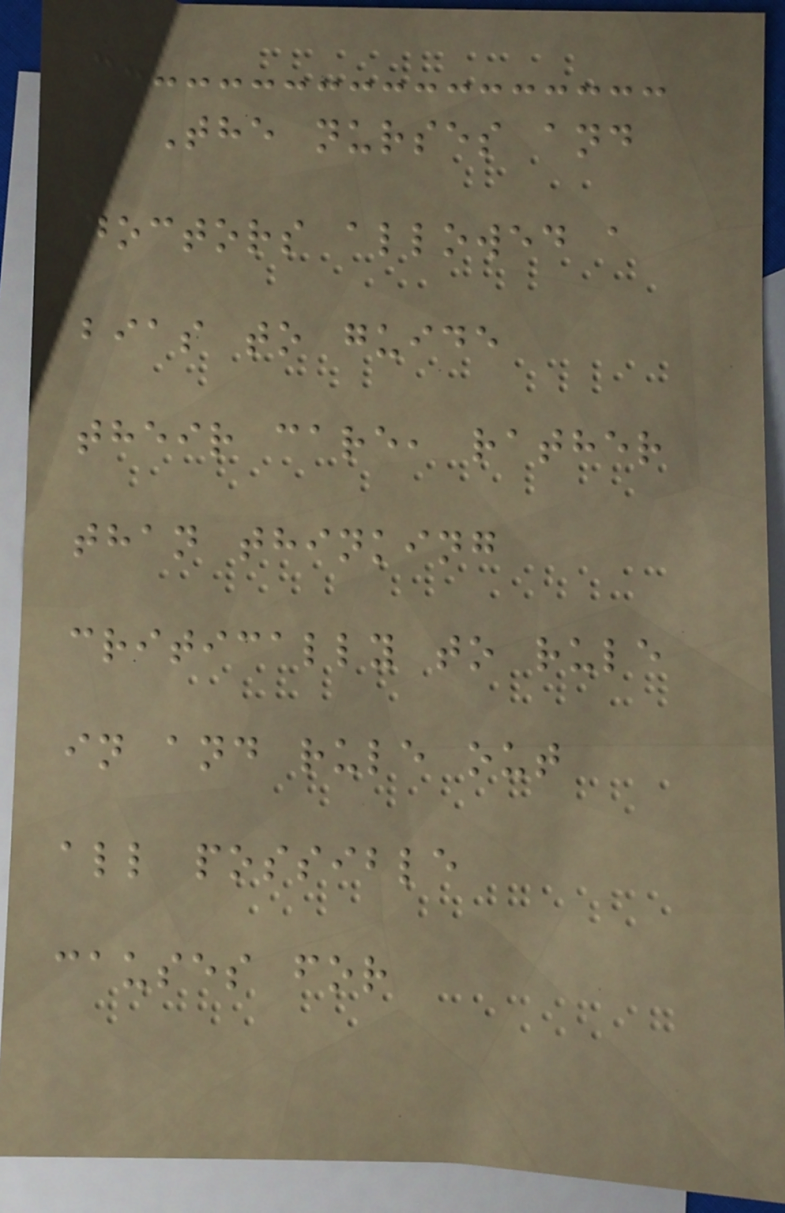The nurses and
doctors allowed a
bias to guide
their care, rather
than thinking
critically to rule
in and rule out
all possible
causes for
